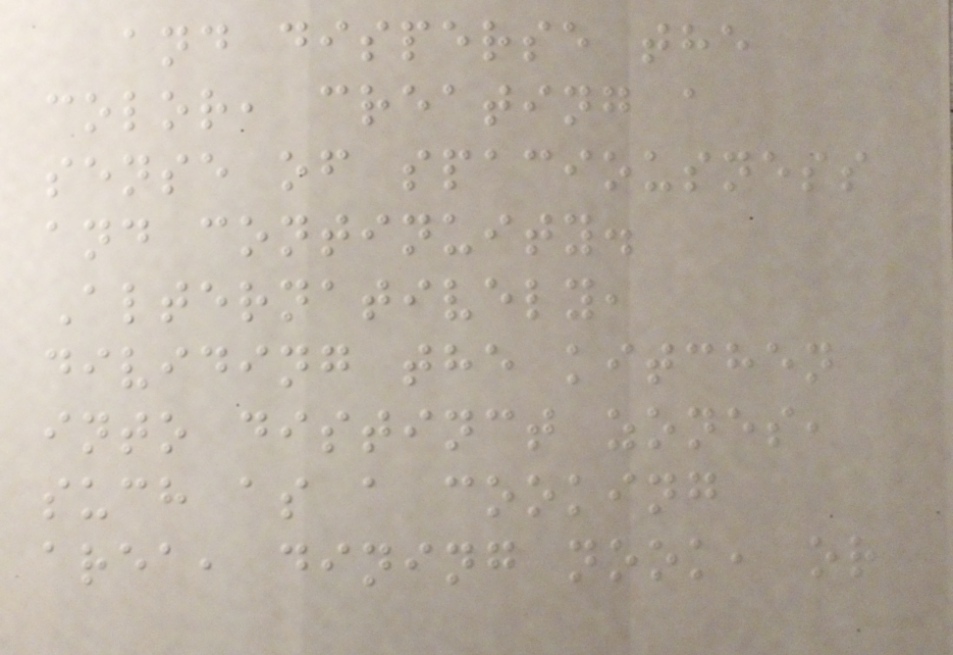and disperse the
color, creating a
sense of spaciousness
and continuity.
Alternatively,
dividing the kitchen
into distinct zones,
such as a cooking
area, dining nook, or
